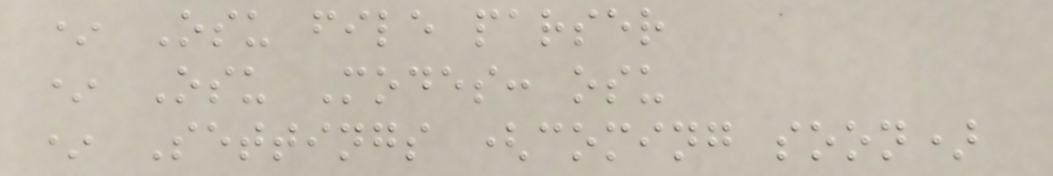* Osu file parser
* Osu Modes: osu
* Settings (coming soon)
